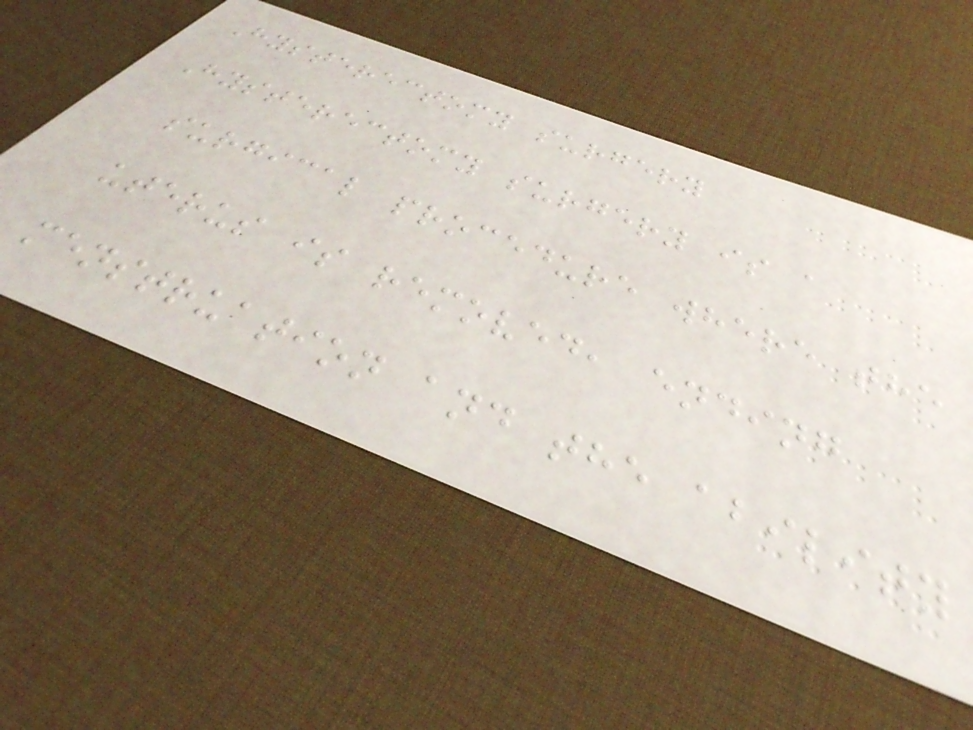Hysterectomy surgery
Hysterectomy surgery is a
surgical procedure where the
uterus is removed, ending
menstruation and the ability
